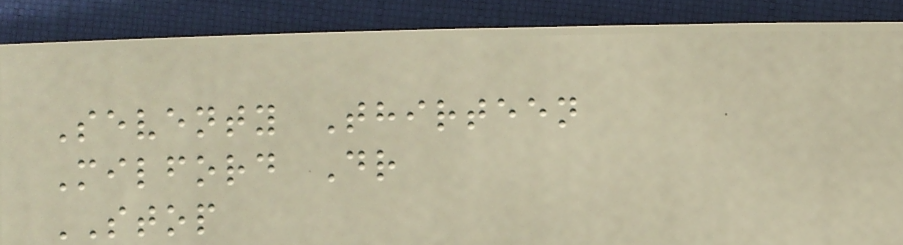Seventy Thirteen
Milford Dr
STOP
